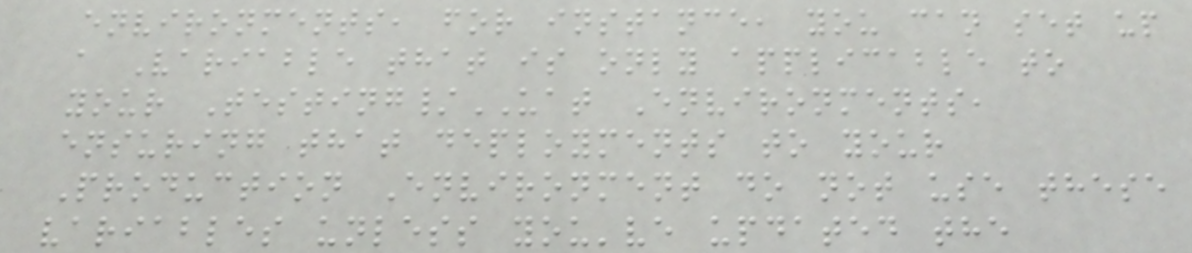environments, for instance, you can set up
a Variable that is only applicable to
your Testing/UAT Environments,
ensuring that deployments to your
Production Environment do not use these
variables unless you've updated the
